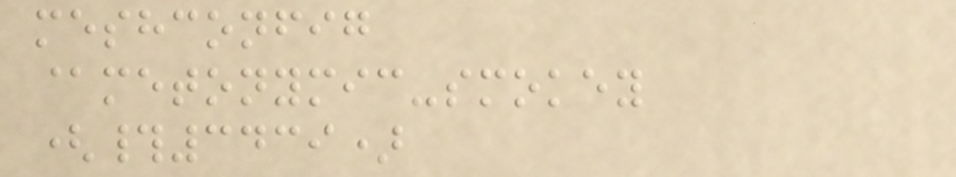meshconfig
@metonymic-smokey
(#3439)
